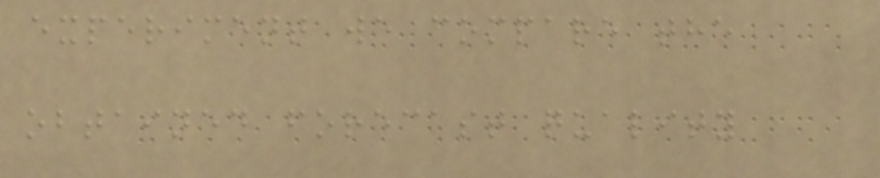experiment we compare the
obtained forecast quality
